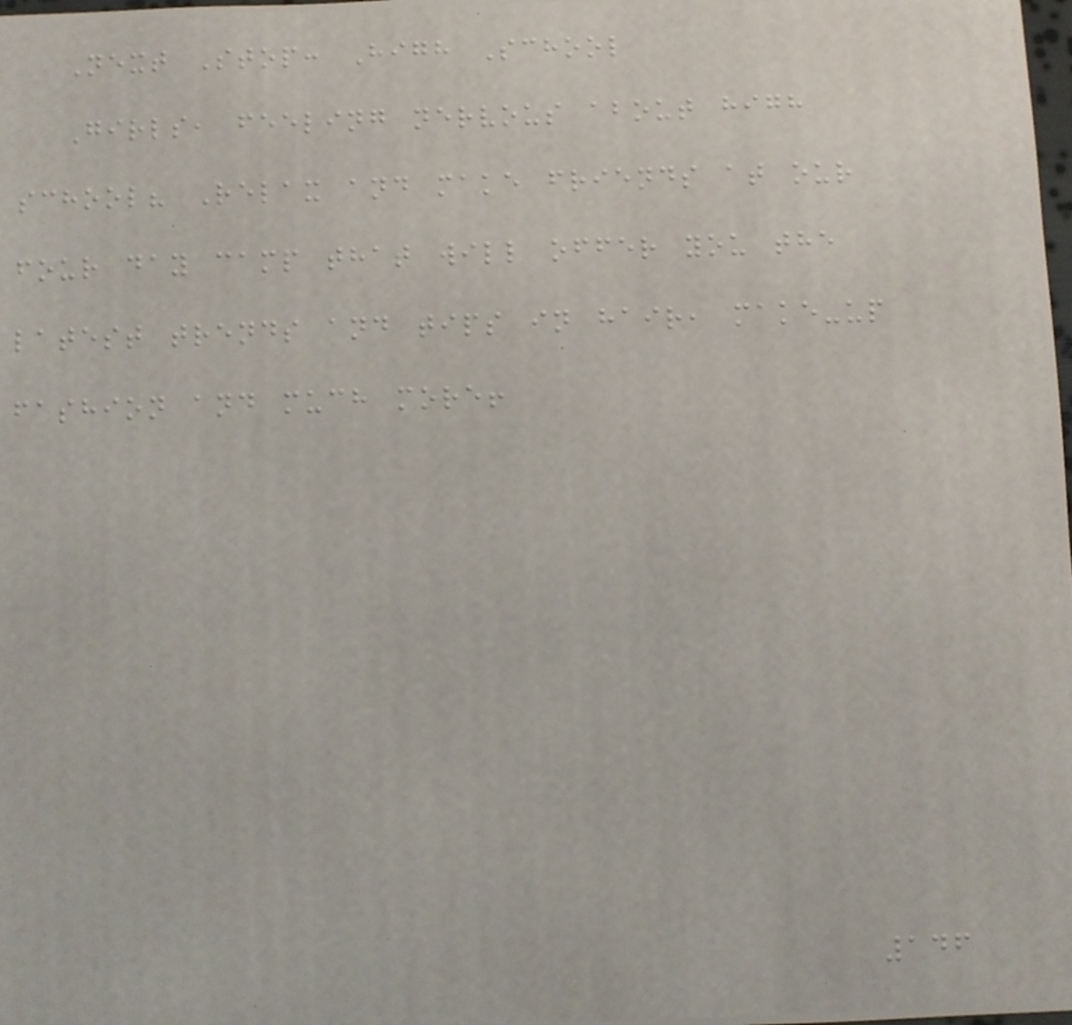Next Stop: High School
Girls, feeling nervous about high
school? Relax and make friends at our
four day camp that will offer you the
latest trends and tips in hair, make-up
fashion and much more!
146
